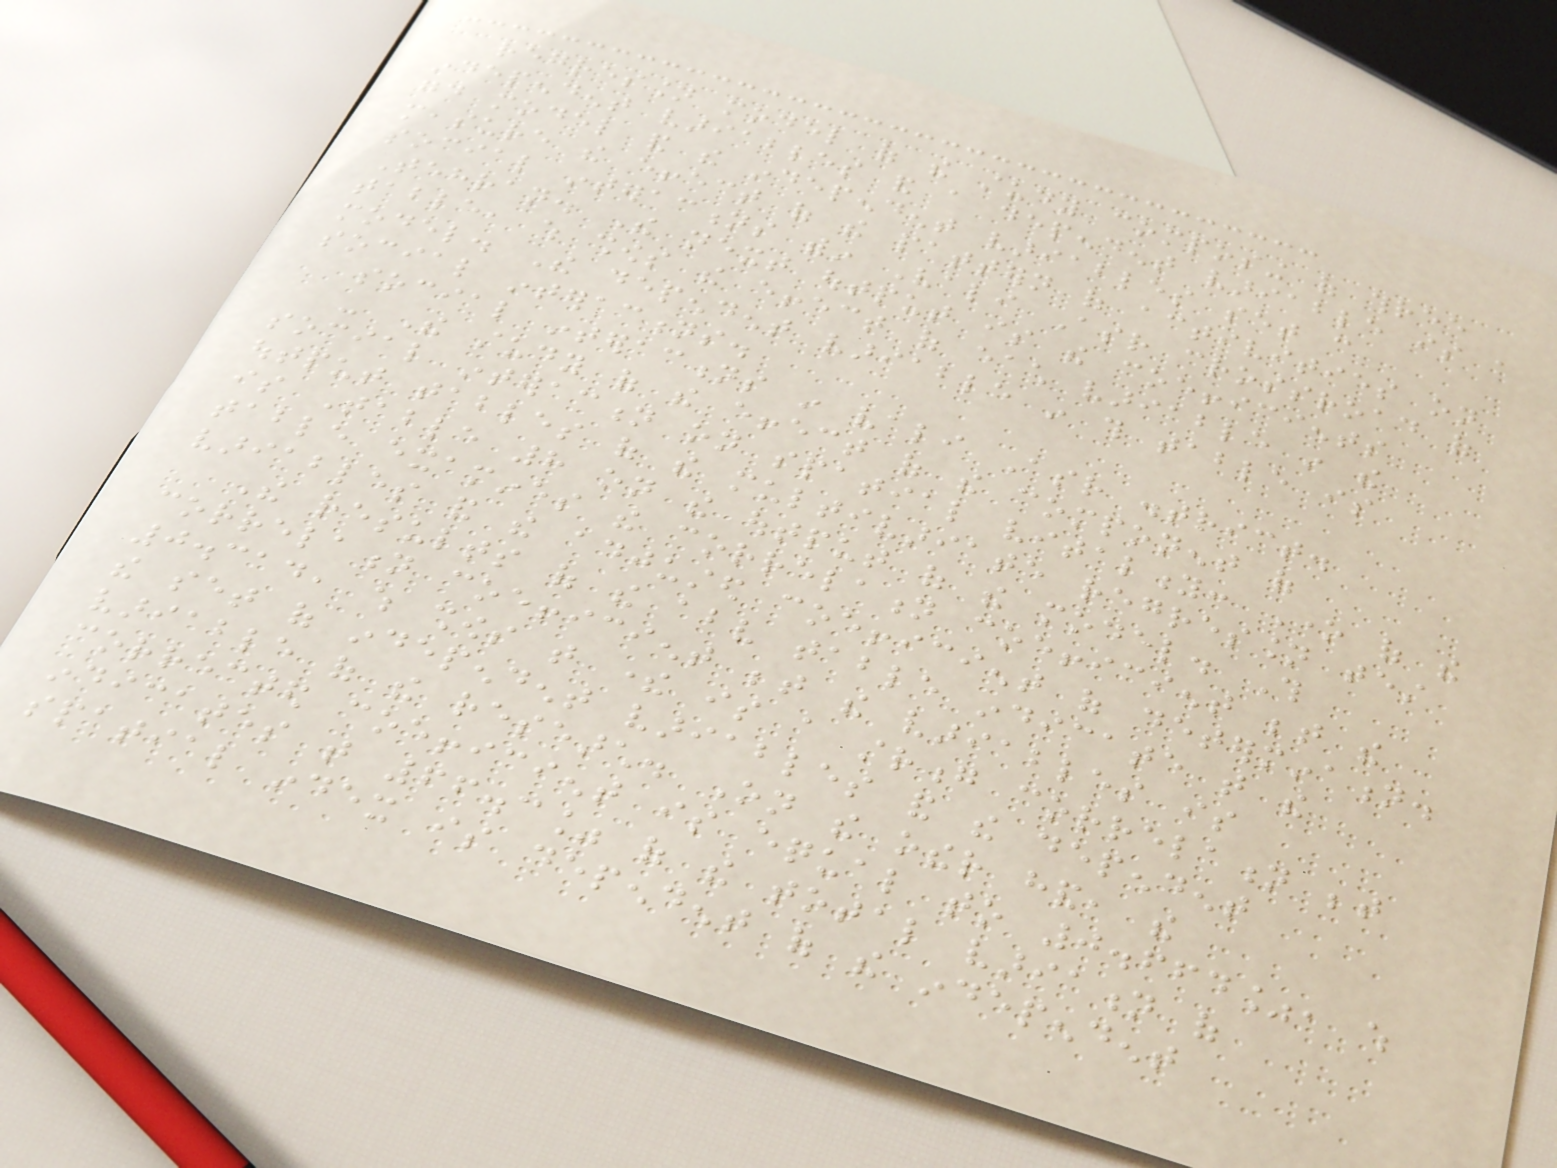regression model of the study composing of three
independent variables and a dependent variable is a
good model and the independent variables set can
measure the effect of the pattern of activities on
social interactions within Vali Asr crossroad of
Tehran. The next output is the coefficients
table, which shows the effect of each variable in the
model. The dependent variable in this table is
social interactions.
social interactions in vali Asr district.
- The study of the effect of the component of
social interaction on spatial vitality: One of the
output tables of the multivariate regression test
is Table 8 on the output of the model. This
table examines the correlation coefficient between the
variables and the adjusted coefficient of determination.
The results of the above table indicate that the
correlation coefficient between the variables is
0.314, which shows that there is a strong correlation between
the set of independent variables and the dependent
variable of the research. On the other hand, the
corrected coefficient is equal to 0.664%, which
indicates that 66.3% of the total variation of
spatial index is dependent of the independent
